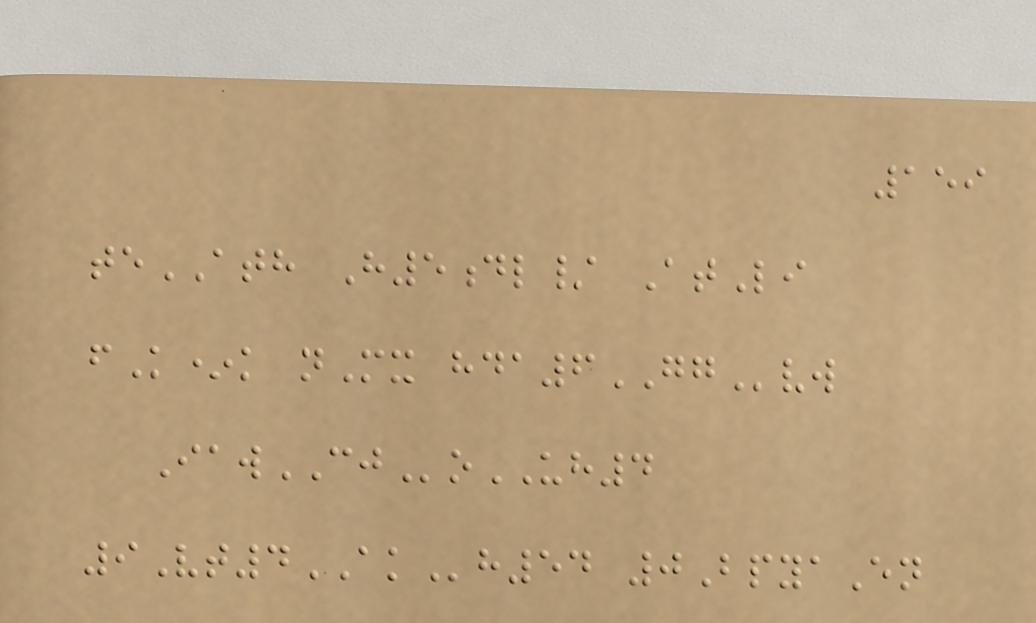159
teATH H5dl/ AtLi
fK*k nMx hda6GGvw
IawCJoUH4
9Vt4AKh54 0BpyaEn
